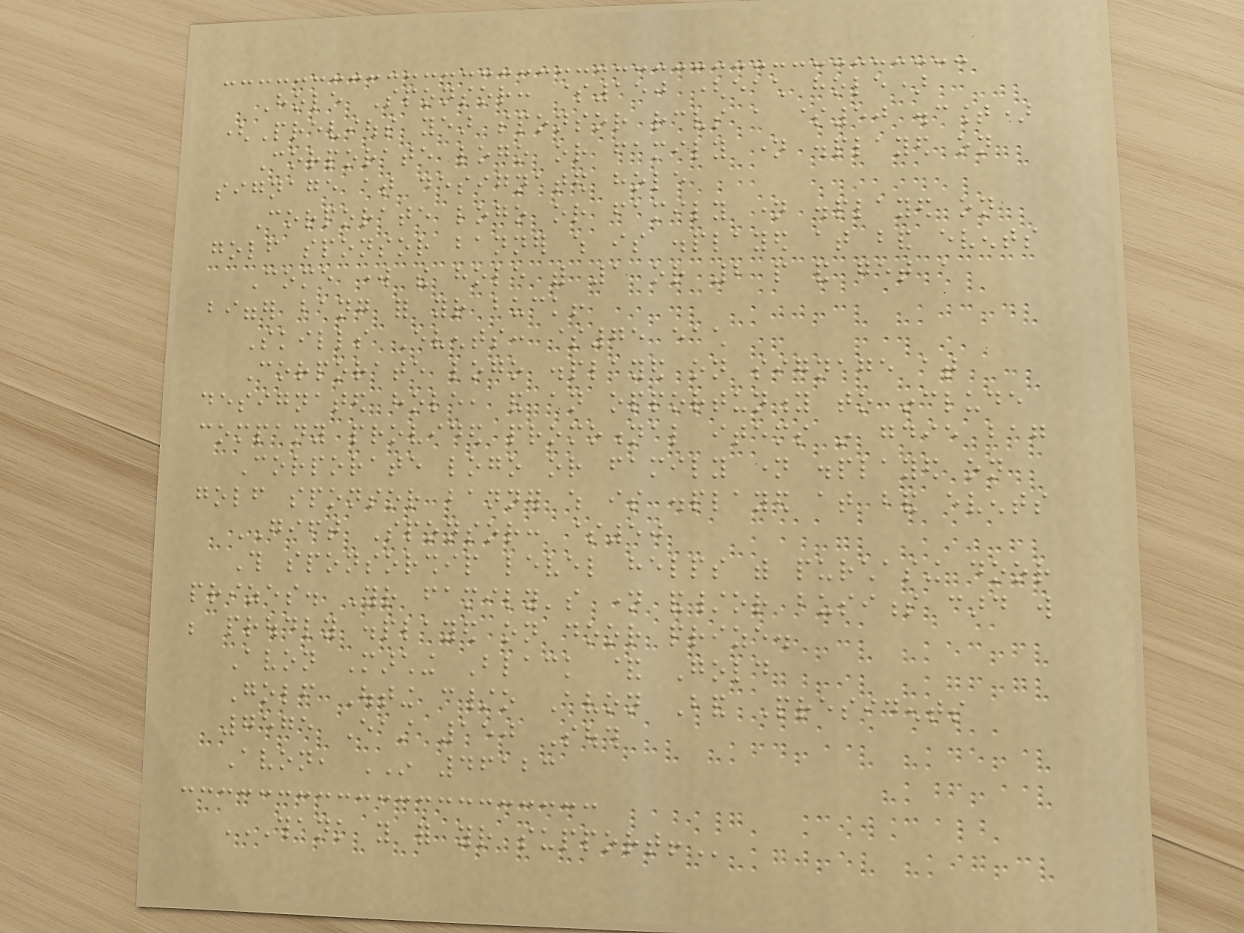Hole Sponsor: $150 (each hole)
(Previous year sponsor receives a $50 discount)
Corporate logo or family name displayed on
signage at designated hole
Corporate logo or family name displayed on
golf sponsor banner which is displayed at band events
Come work the hole with 1 or 2 people and get a
bigger bang for your buck!
Skills Events: $75 each
Corporate logo displayed on signage at
designated hole, and an opportunity to include
company provided promotional items in goodie bag
Corporate logo or family name displayed on
golf sponsor banner which is displayed at band events
GIFT Sponsor: $50
This sponsorship level helps with purchasing door
prizes. Your family's name and/or business card will
be proudly displayed on door prize.
Avon Marching Black & Gold
Golf Outing c/o Avon Band Presidents
7575 East 150 South
Avon, IN 46123
THANK YOU FOR YOUR SUPPORT!
